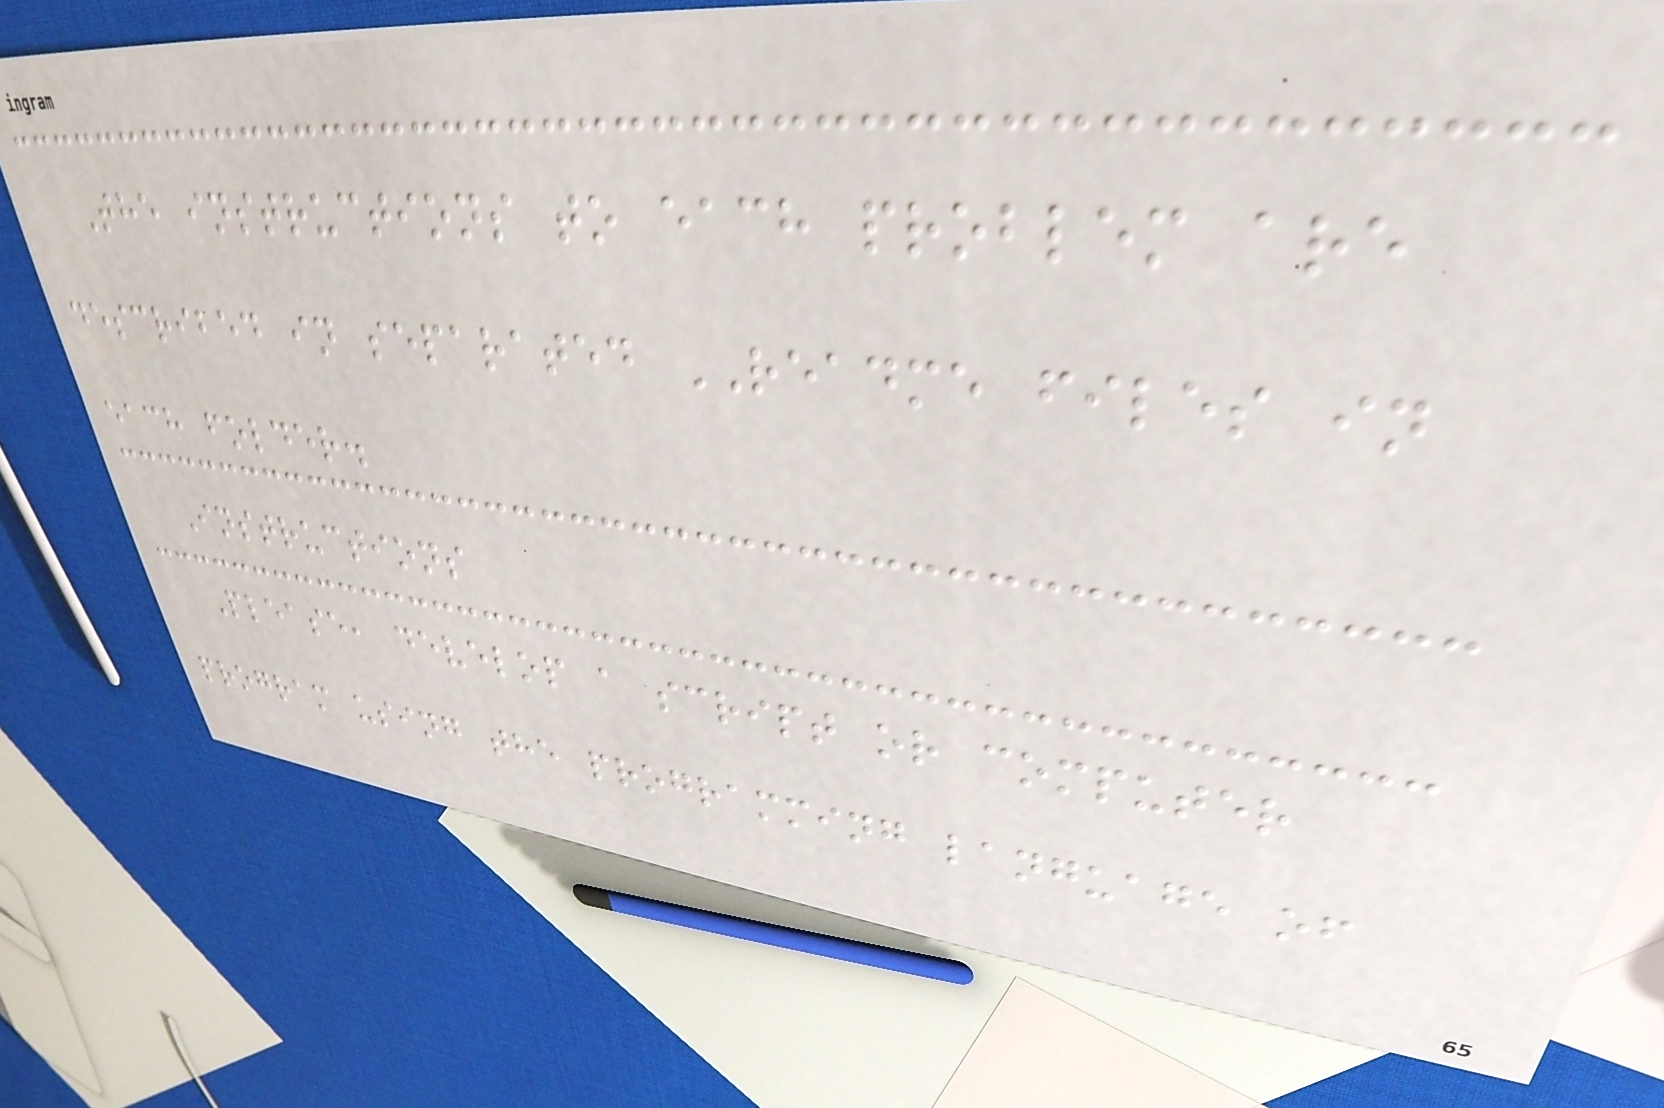The instructions to each problem are
described in separated README files in
each folder.
Instructions
Please, develop a script or computer
program using the programming language of
